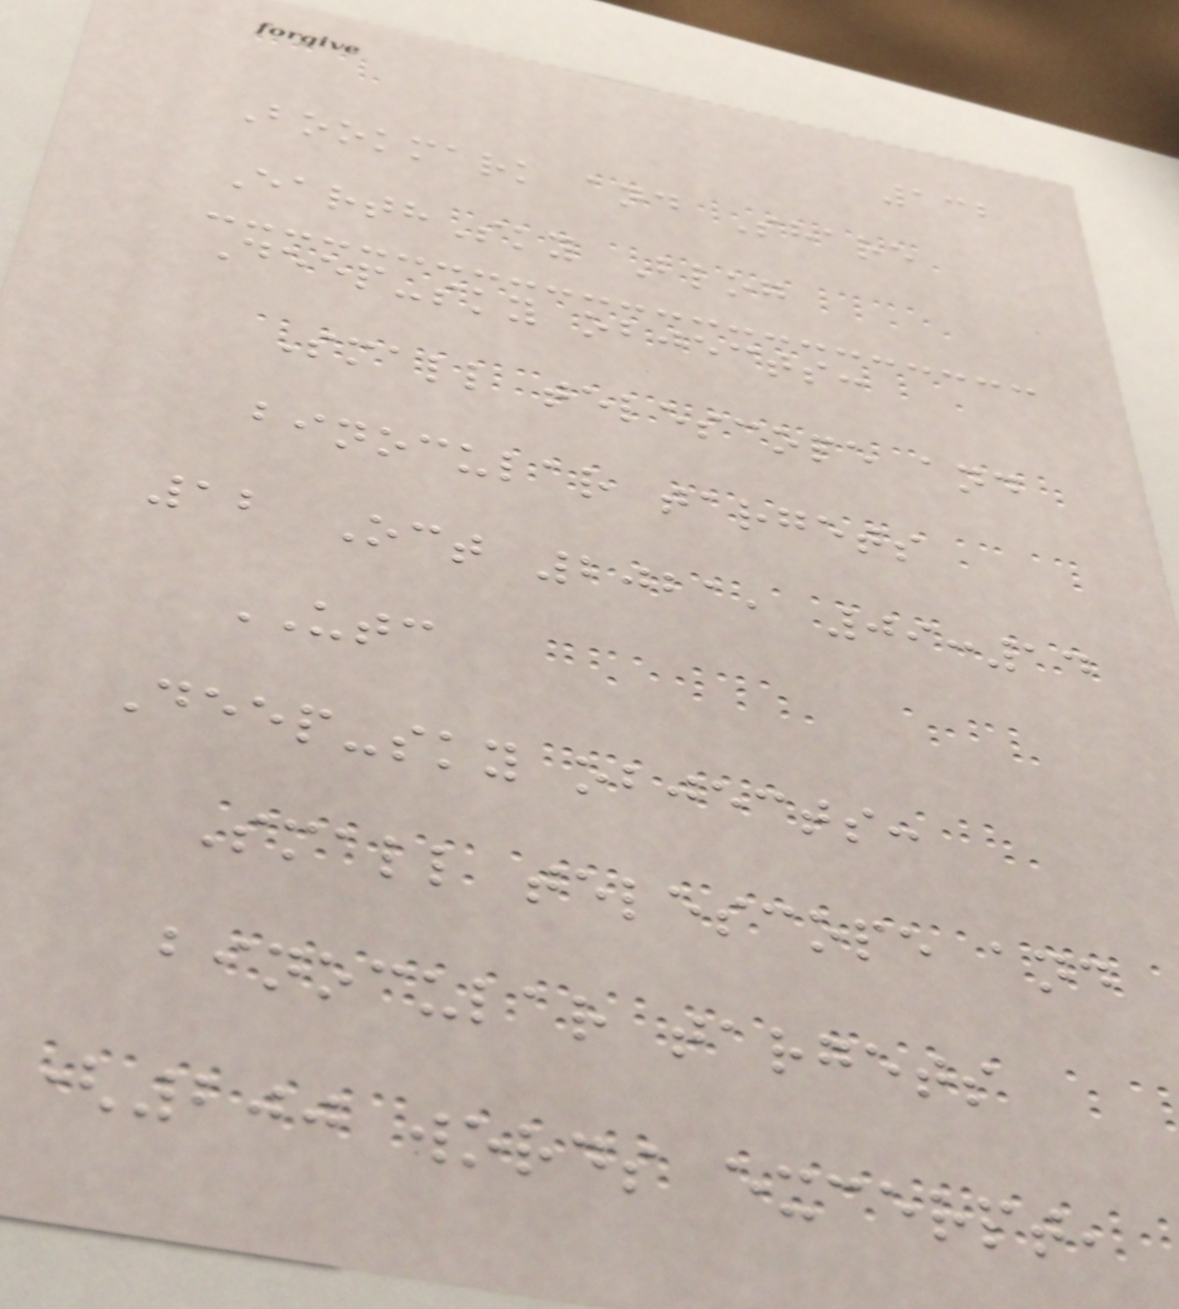132
Bookmark and Share
EarthSky Blog
Deep-sky objects:
Small telescope and
binocular targets
12 Oct 2021, 09:14
UTC
Deep-sky objects:
Small telescope and
binocular targets
(200 words excerpt,
